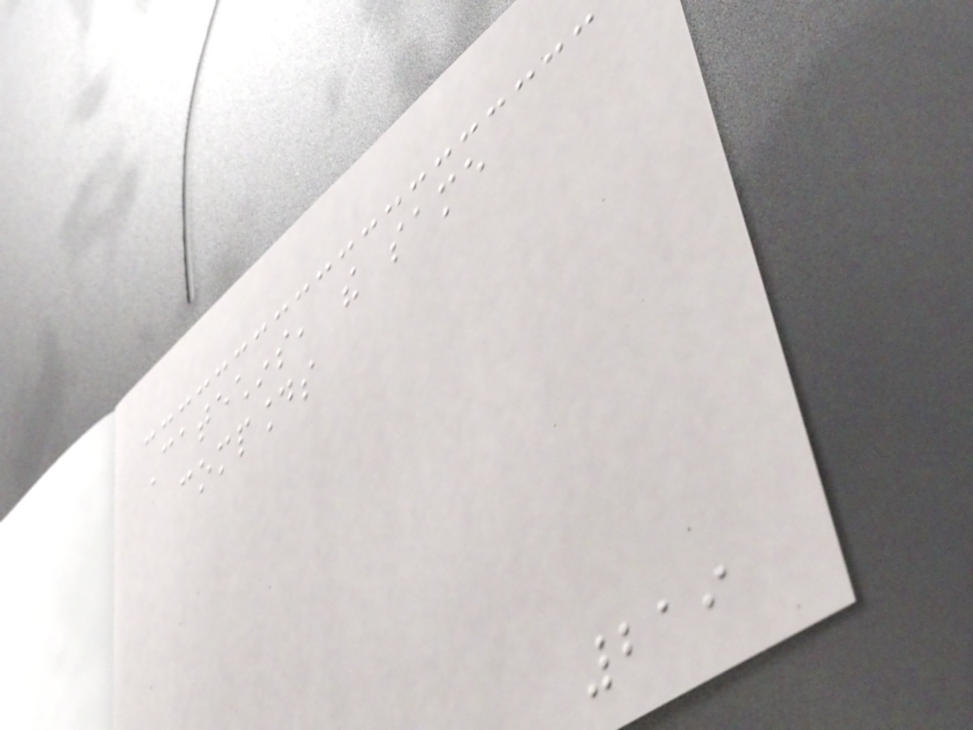Catechins, the same
compounds
219
